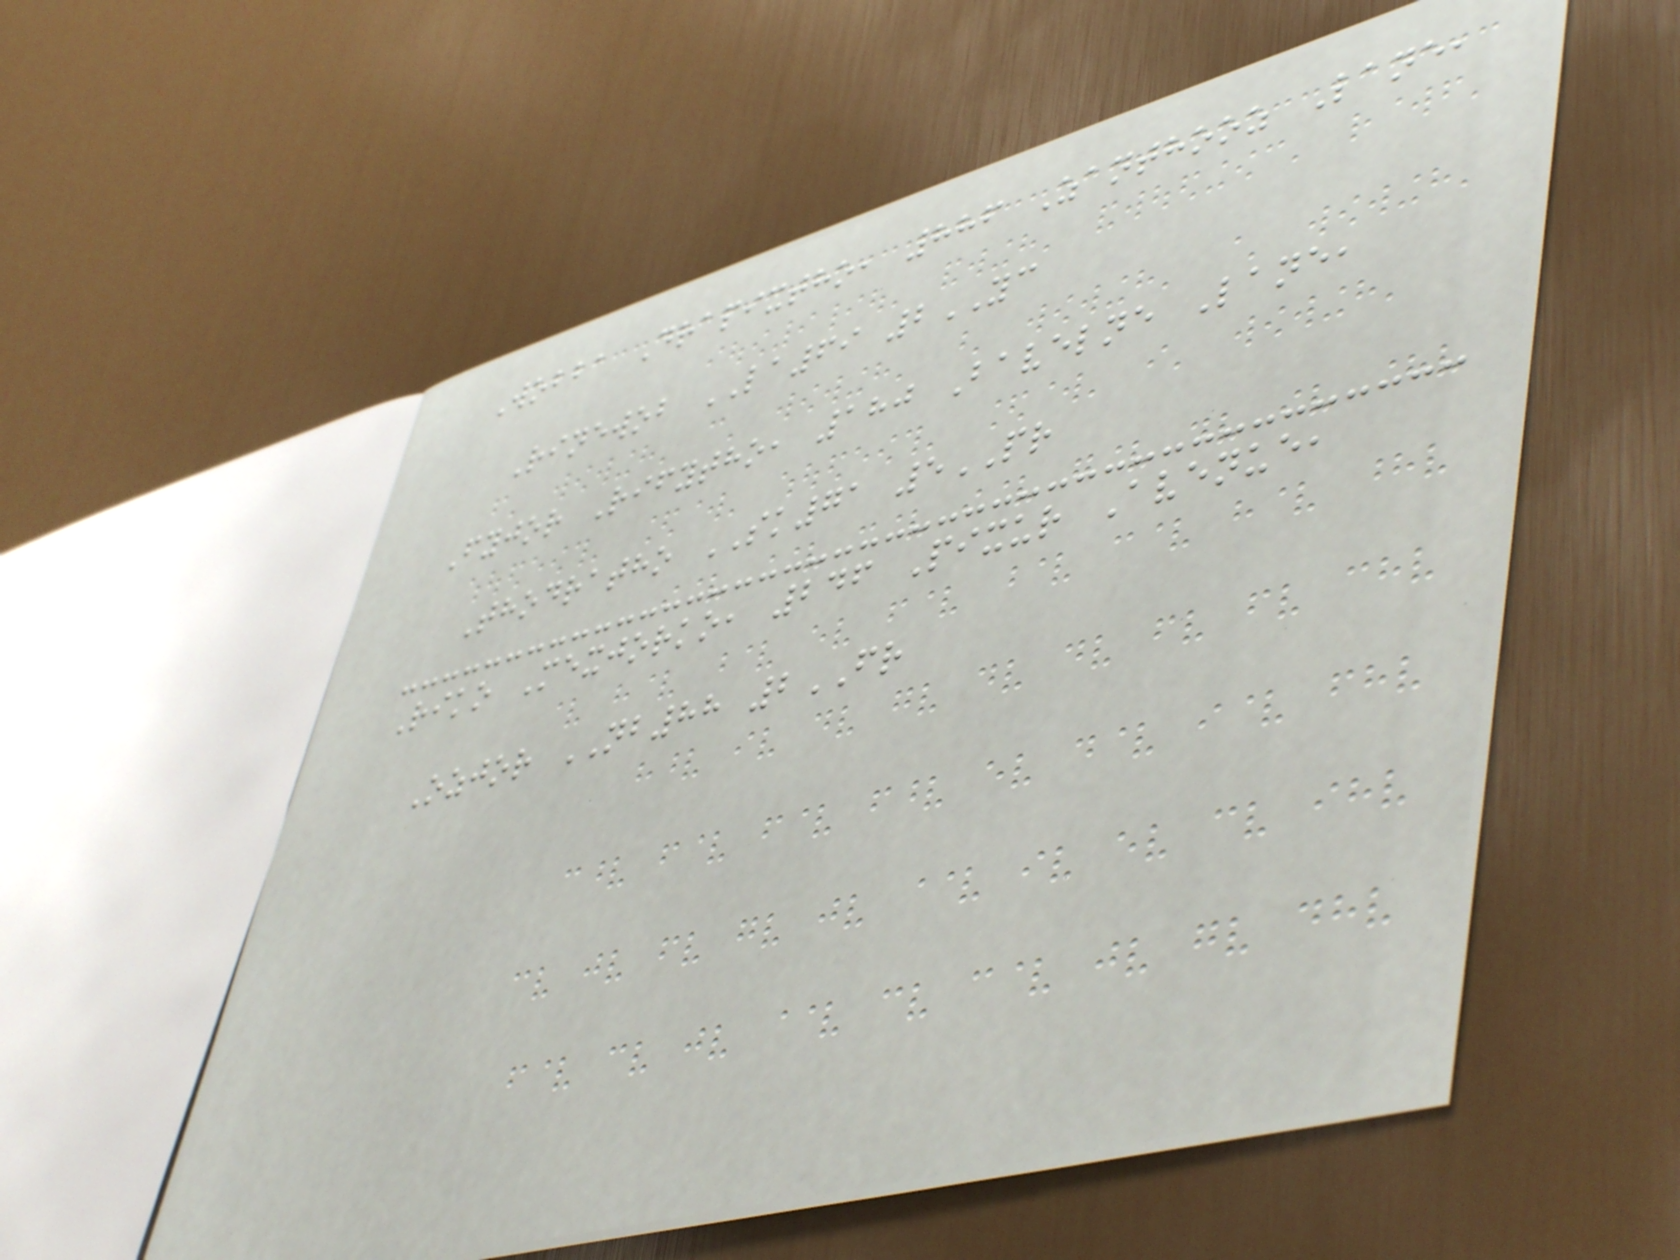Wobba Drapixtho, 886 Zanthooz Lane,
Rinewob LA69 2YC
Fyjor Rifytho, 180 Bavelne Lane,
Thodratho SK71 5PR
Riko Mexjorko, 246 Pixur Avenue,
Ozjor NB88 2FR
